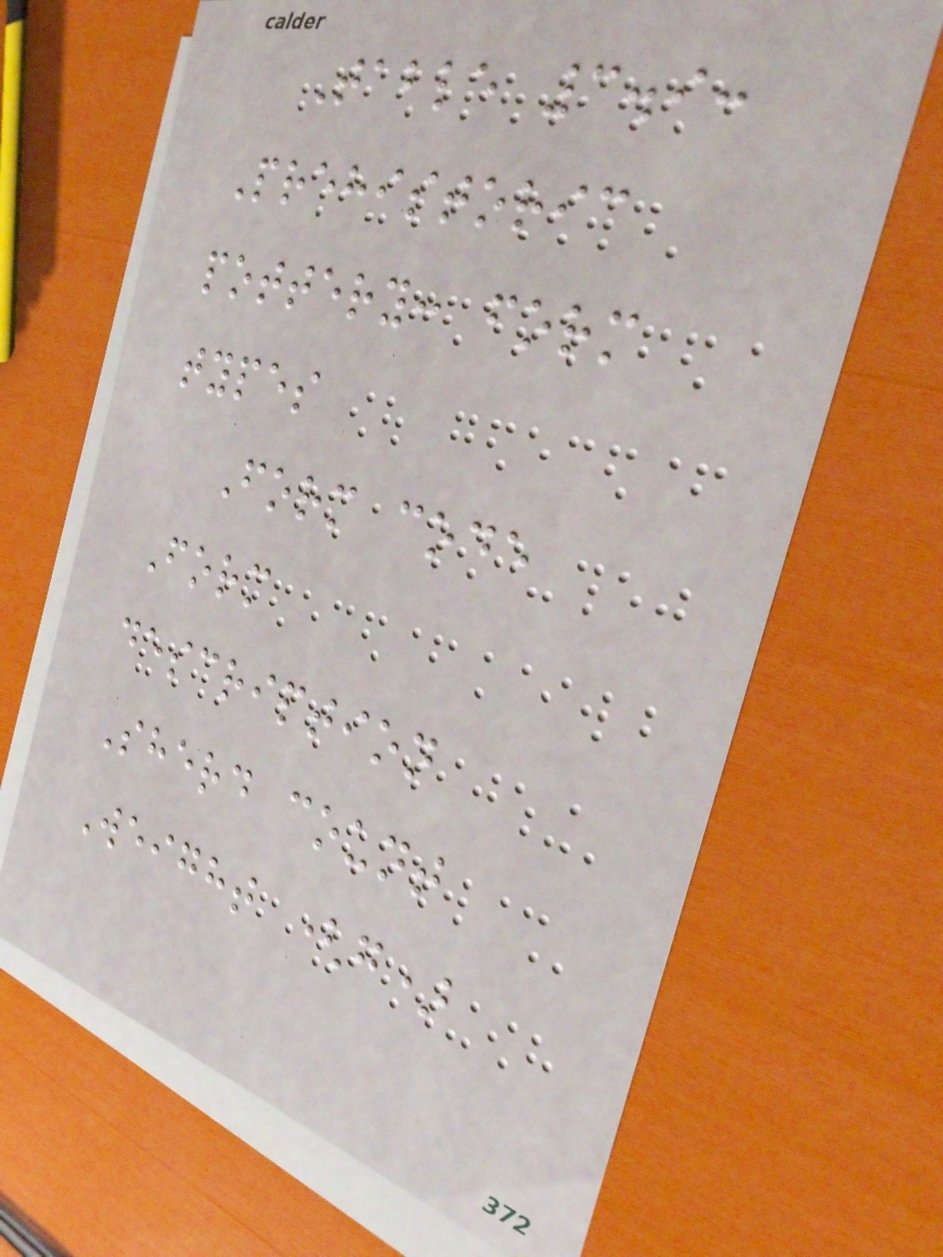Table 3.9:
Prehistoric
pottery: form
types
Form code
Form
description
Sherd count
Weight (g)
